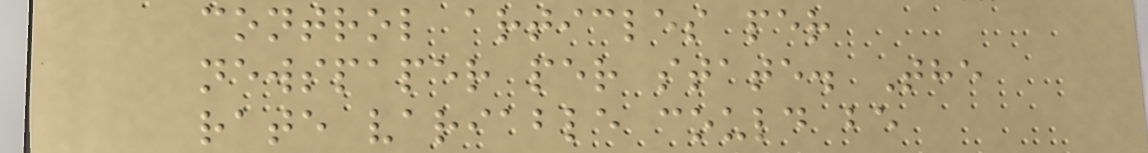control articles per
newspaper per state. The
rate variable could be
